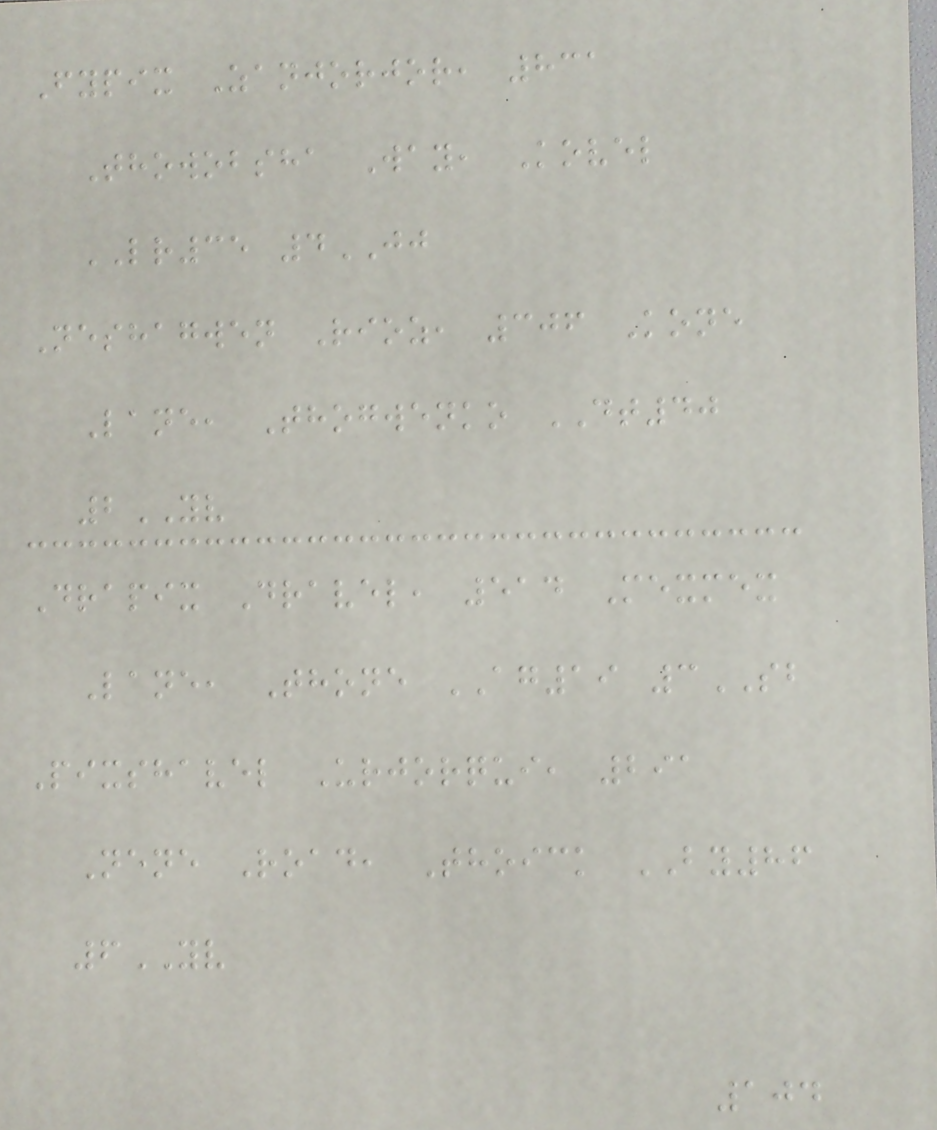Fypix Zanjorjor, 831
Thowobsha Way, Kovel
LR35 4JJ
Neshagwen Rioz, 306 Kone
Lane, Thogwenko DT40
2YV
Drapix Dravel, 514 Mexmex
Lane, Thone AG19 3SB
Pixshavel Urjorqui, 291
Nene Road, Thoick BY86
6YV
104
